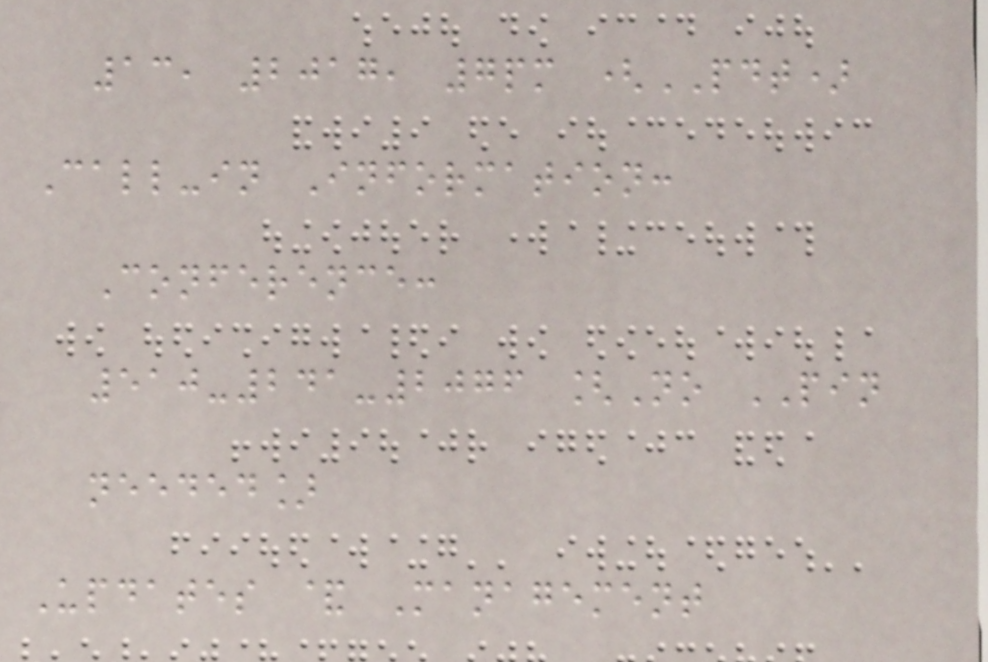13, 2017, 7pm (PDT)
Call-in Information:
Conference:
510-241-2076 [No PIN
needed]
Updates & Management
